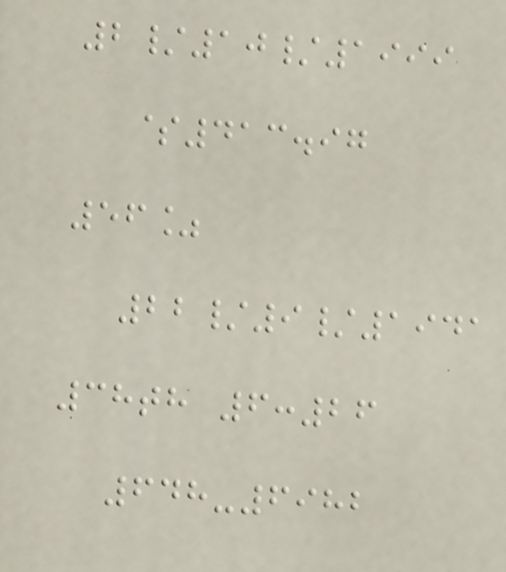2/10/1999
$413.97
56%
22/9/1941
38th 6:26
648-6982
